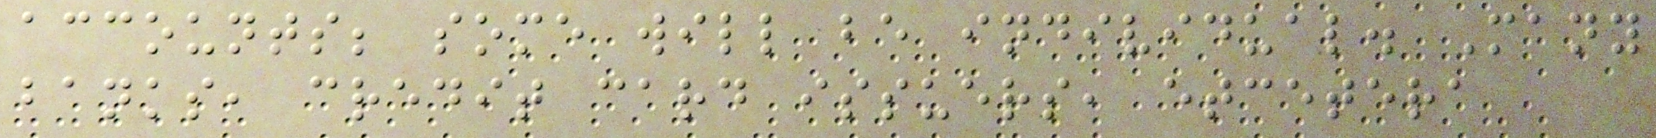accounts; some will be individual. Many
banks, credit card issuers, etcetera
